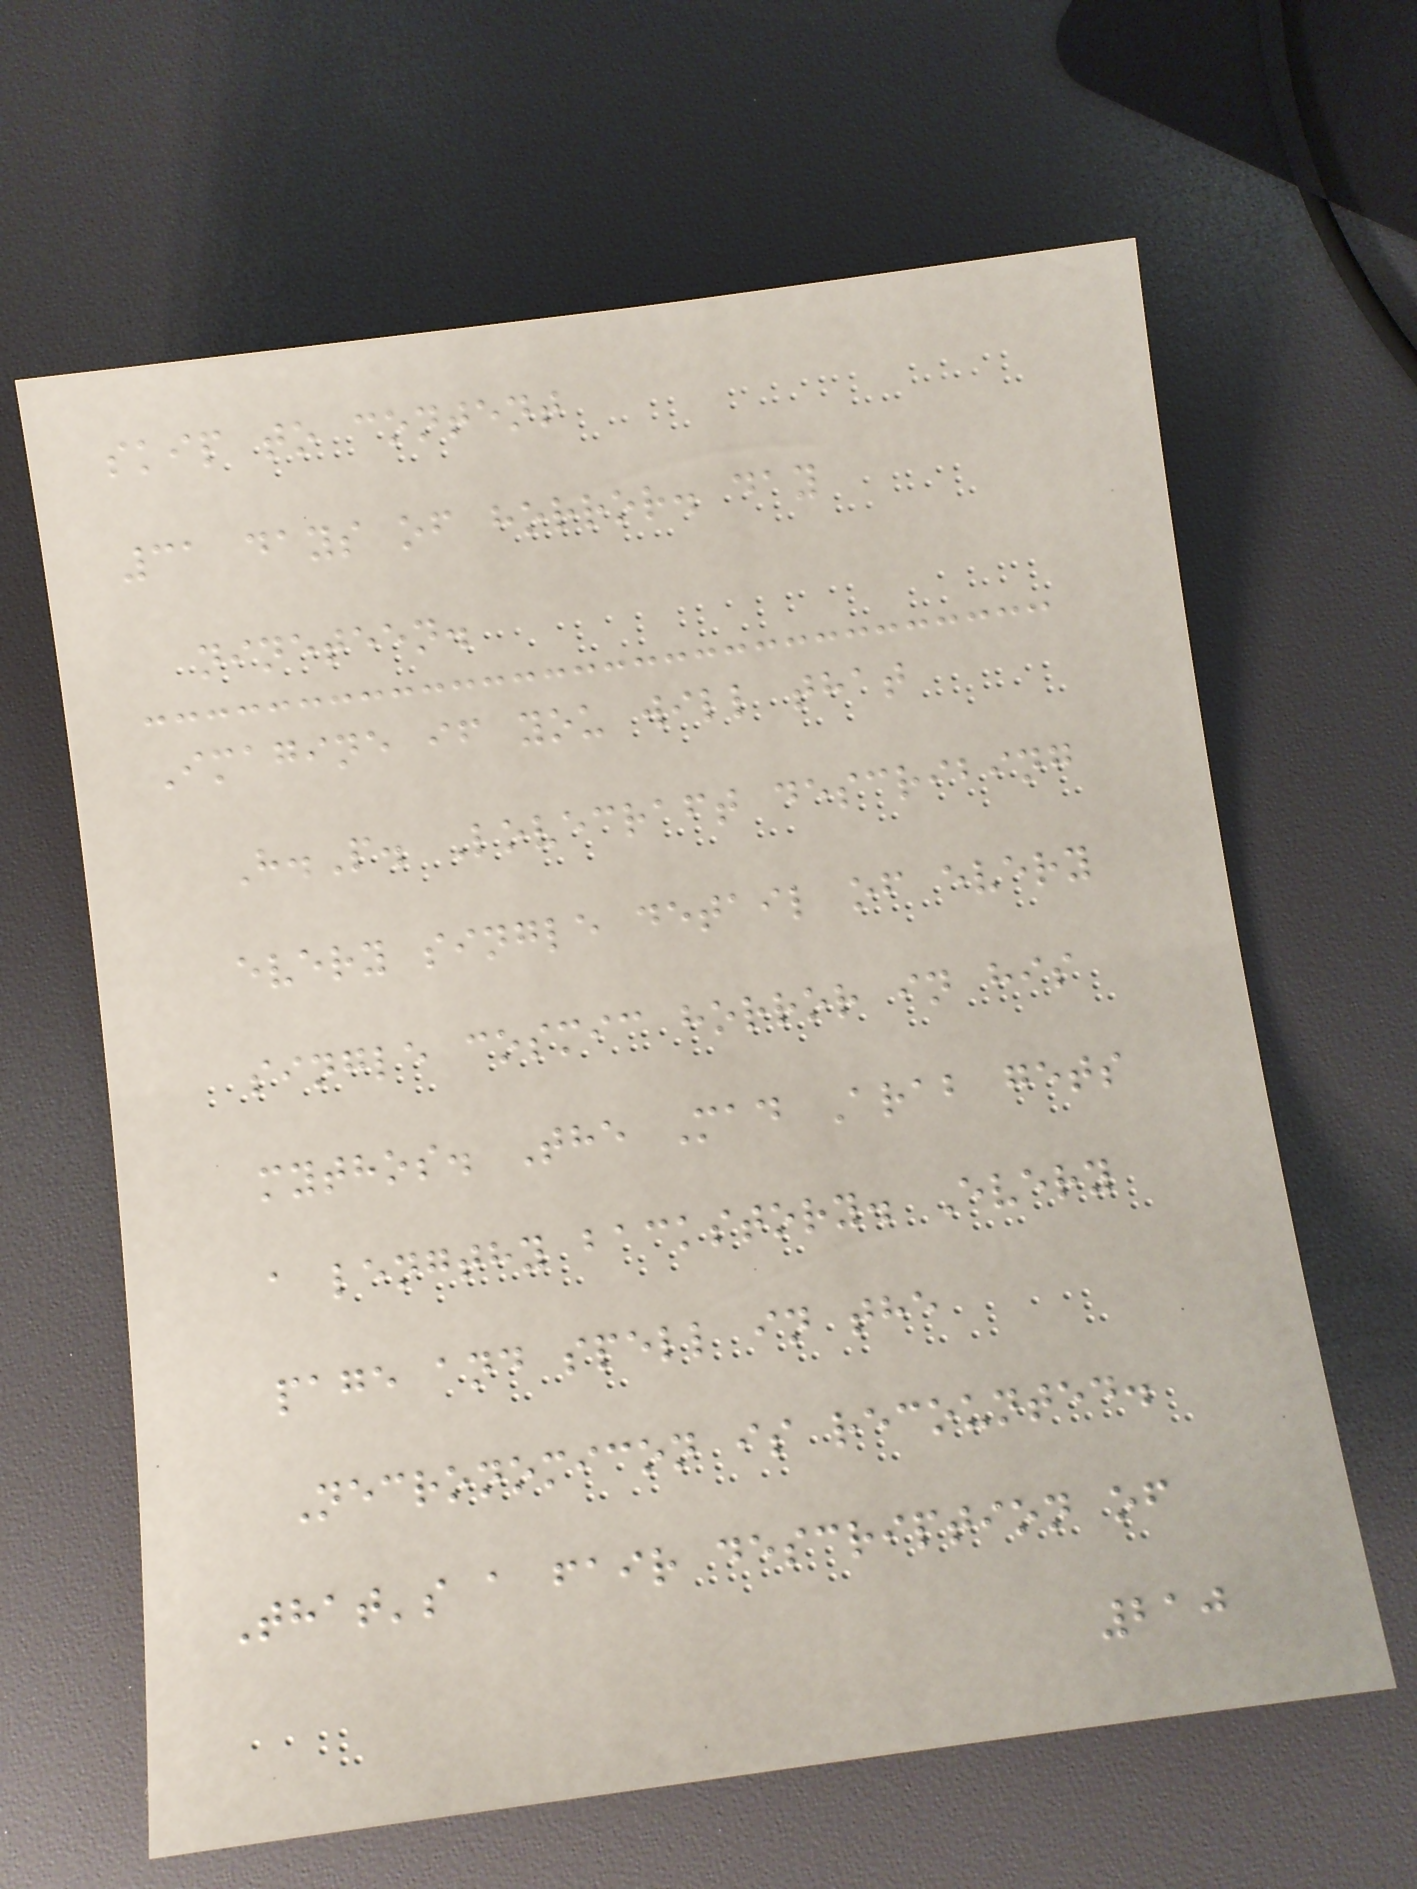skip to content
31 days of horror. day
nineteen.
Imagine if you will that
H.P. Lovecraft describing
every single detail of every
single cosmic horror in his
mythos. The Mad Arab gets
a lengthy backstory. Every
page and spell in the
Necronomicon is recounted.
That's a fair description of
210
